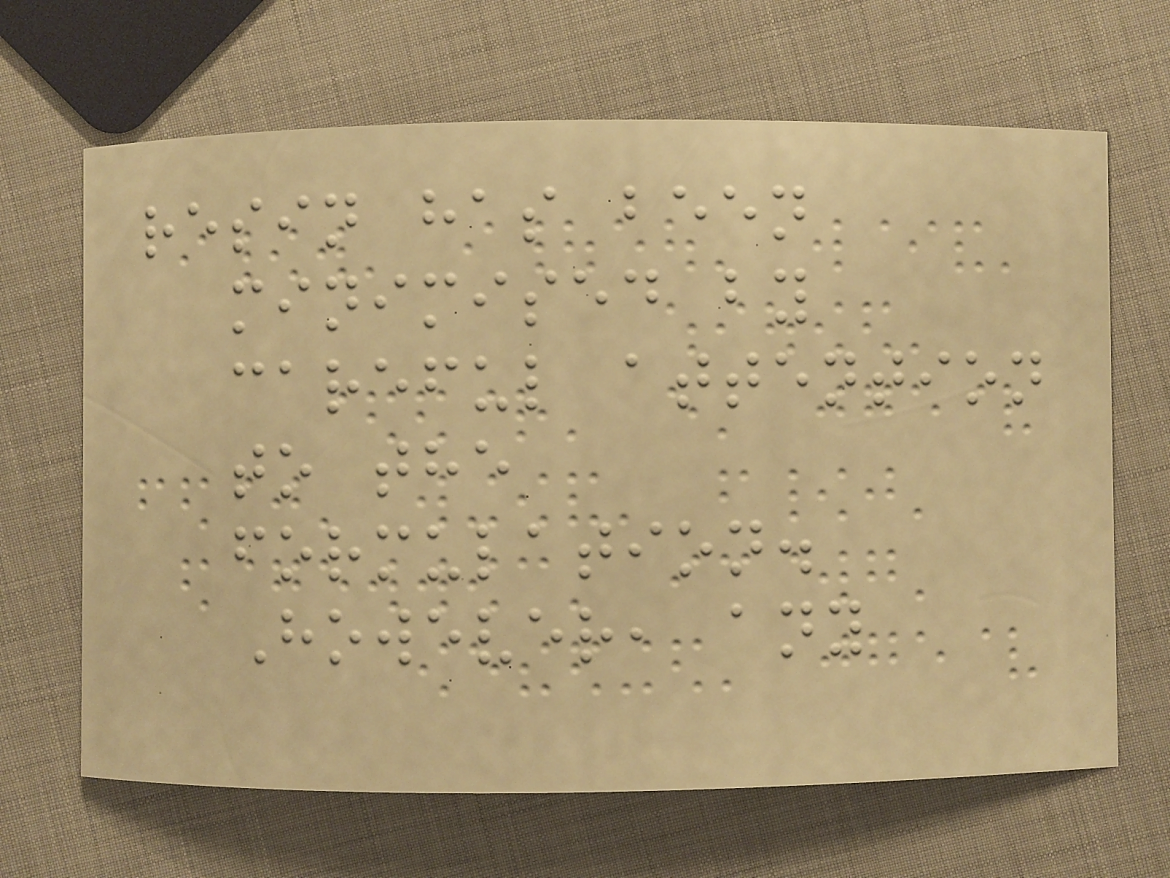resin has been
minimised by
careful attention
to the
formulation.
However, any
